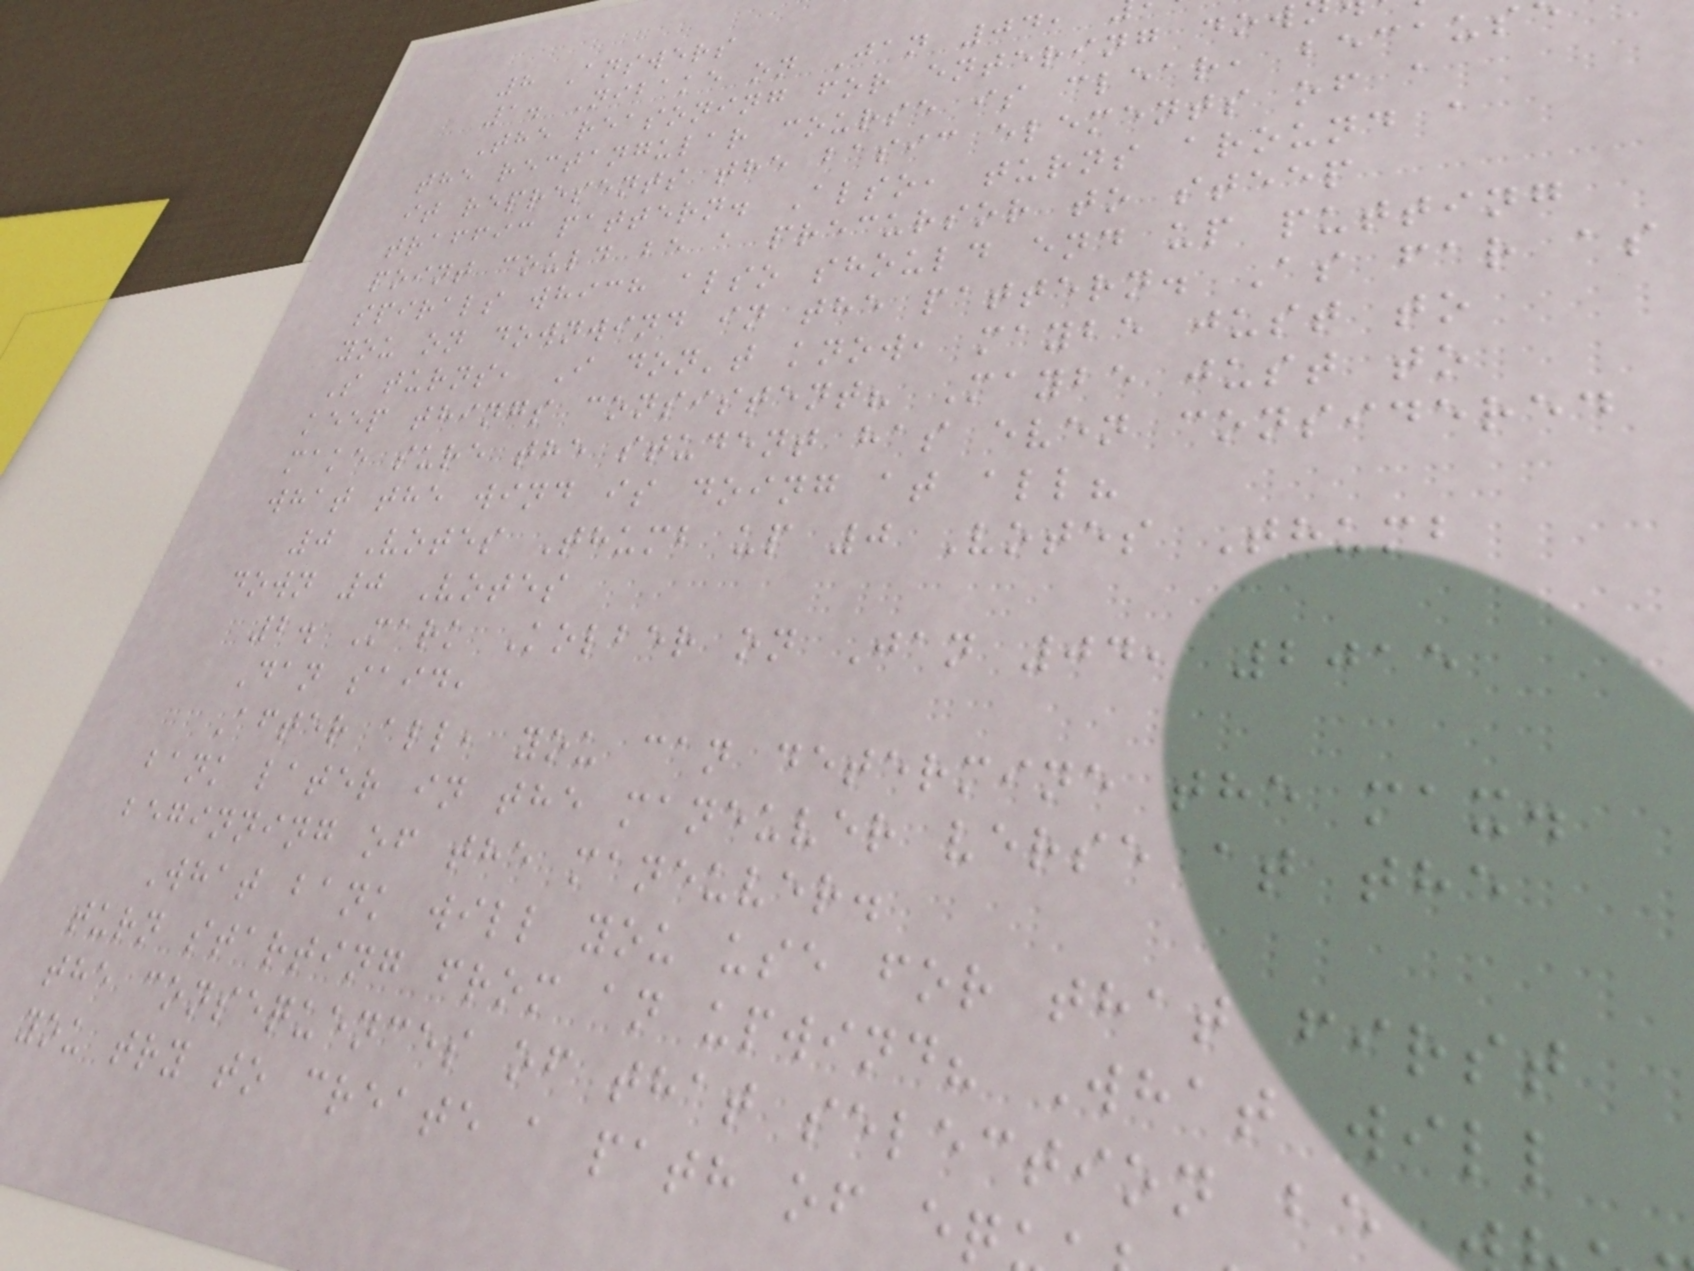8 Answers
1. Nibake on Jan 04,
The reasoning for entering dow
the rectangular course is clear, becaus
it represents the basic elements of a
traffic pattern. Also, turns around a
point could be a precursor to steep
spirals which also should end up putting
you on downwind in the pattern. As far as
S turns, I don't know, maybe just to
keep things consistent? Maybe just to
make sure the student has even considered
what the wind is doing at all?
0 Votes Thumb up 0 Votes Thumb
down 0 Votes
2. Mark Kolber on Jan 04, 2015
Dan said,
After all, you can determine the max.
bank later in the maneuver verse at the
beginning of the maneuver.
What bank will you use for that first
turn starting from an upwind? What will
the consequences of that selection be
you try to create a path of eq
